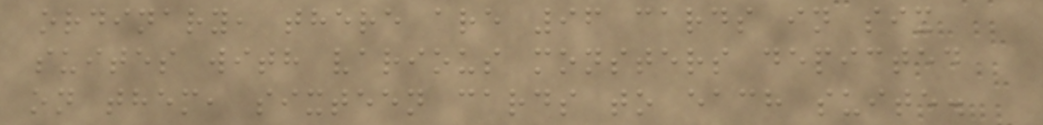ordinary, there are 96 cards in six
suites with various monsters depicted
on them, sixteen cards to each suite.
